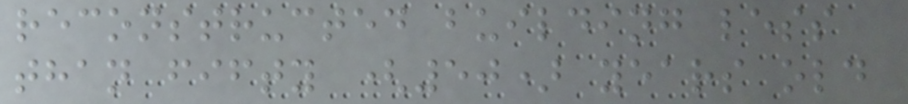reconstructed building less
than fifty (50) years old
